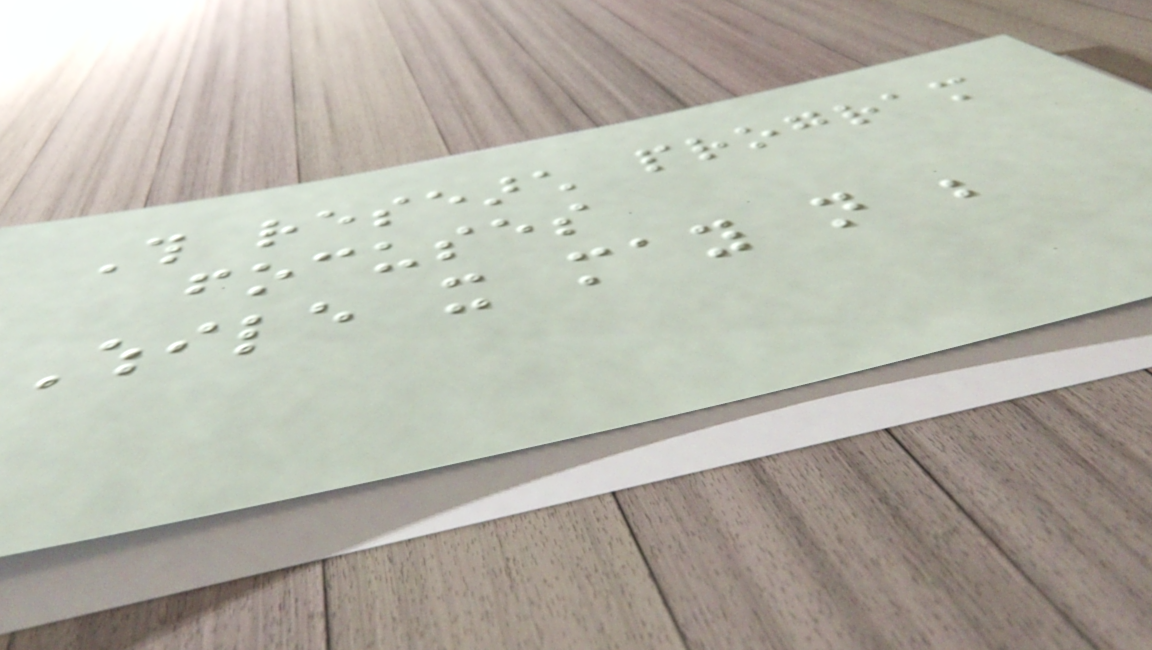This research program
focuses
While it may not be
